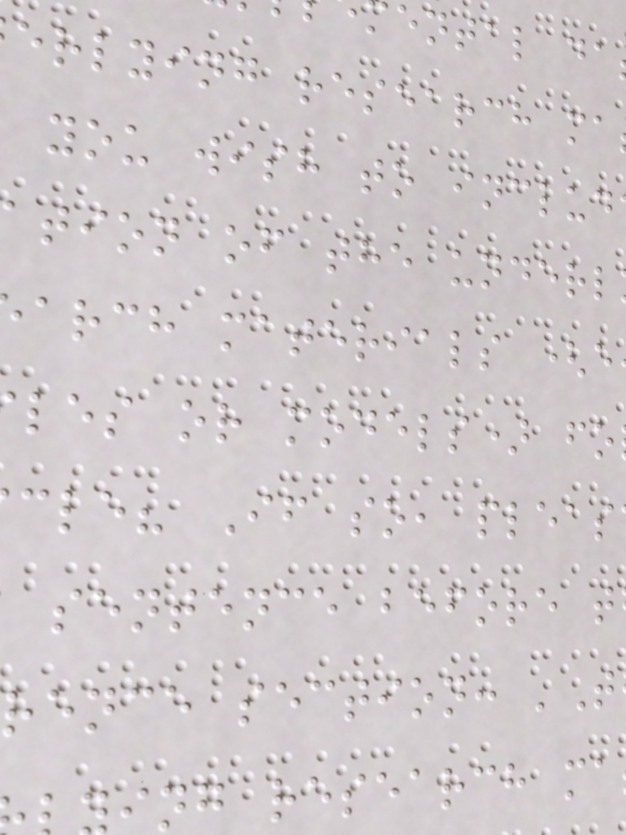ental da
erlying research ma
you wish to includ
tion of the underl
arch materials (e
les or models) fo
cle? If so, pleas
sentence before t
rence section: 'T
ng research ma
